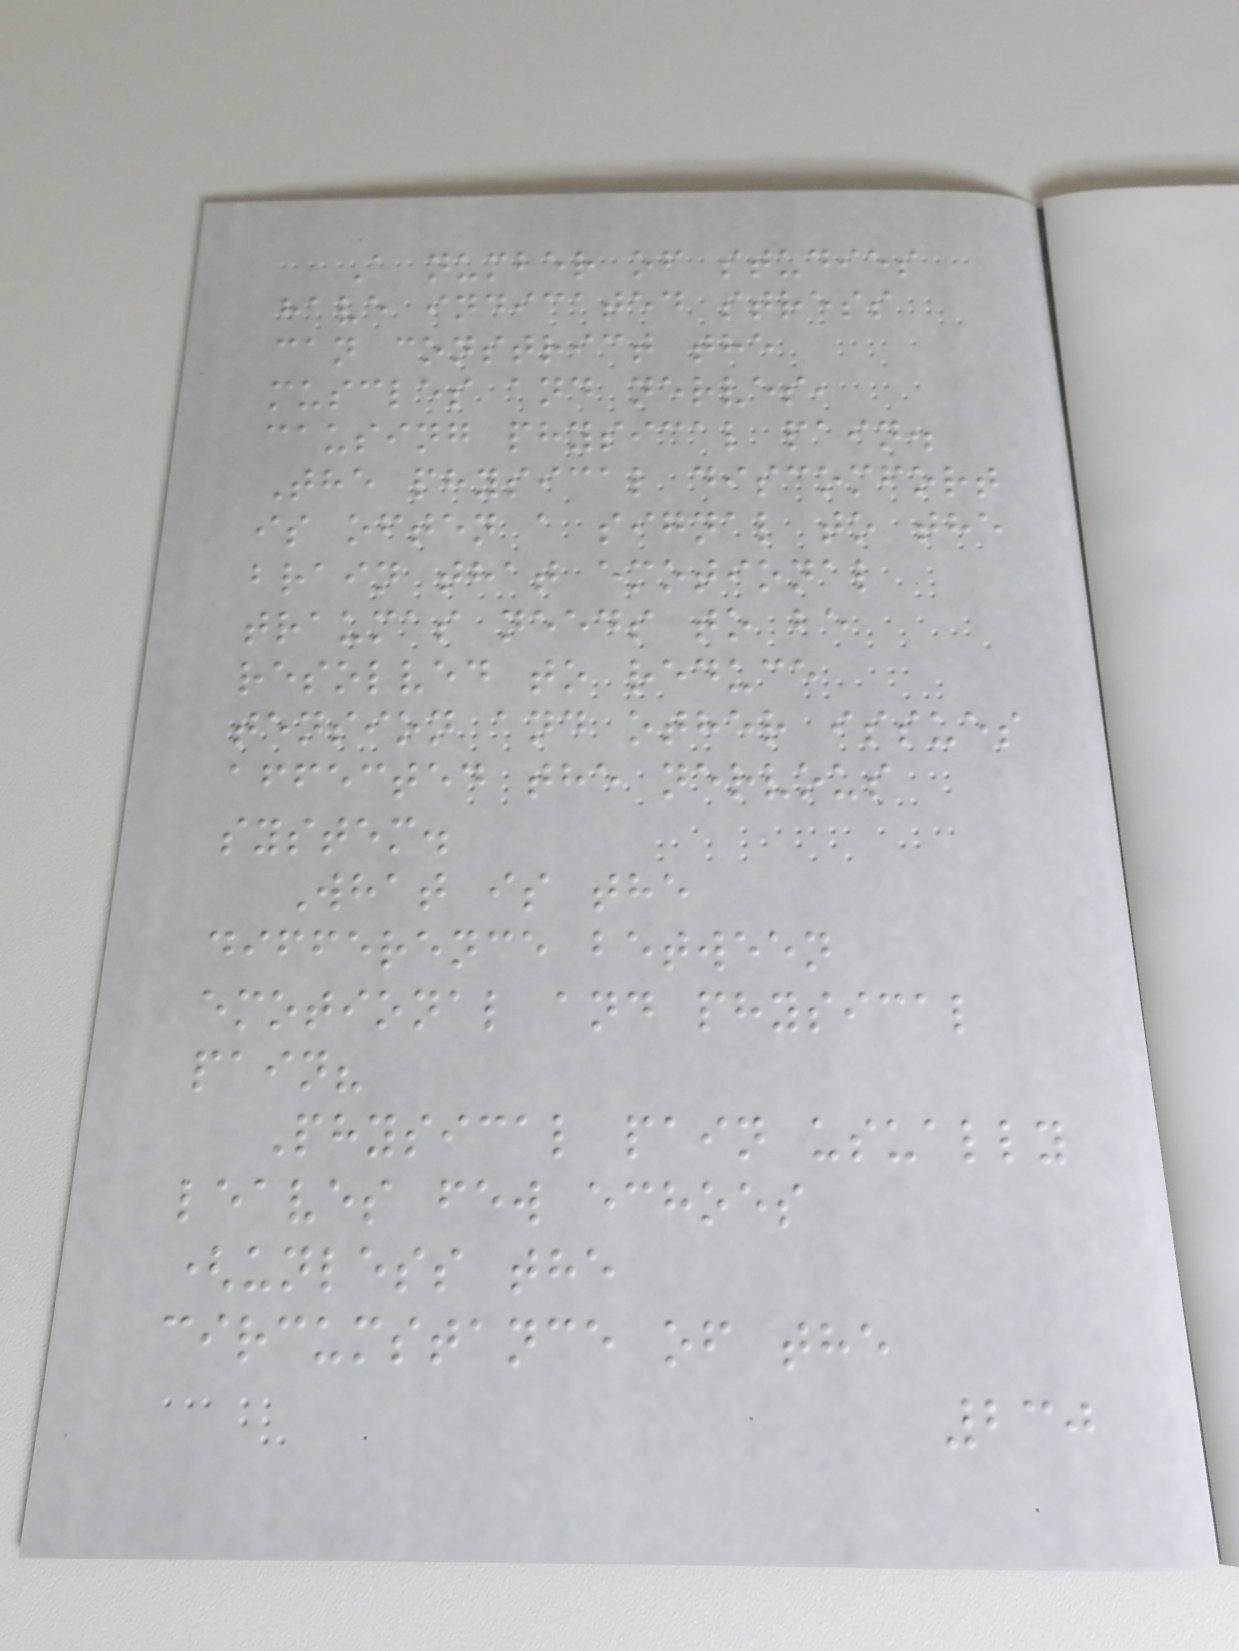A number of studies
have indicated stress
can constrict the
muscles and nerves,
causing physical pain.
The physical discomfort
is often a signal to the
brain that emotional
traumas needs to be
resolved to reduce
tension and other issues
affected the nervous
system.
What is the
difference between
emotional and physical
pain?
Physical pain usually
leaves few echoes
(unless the
circumstance of the
230
